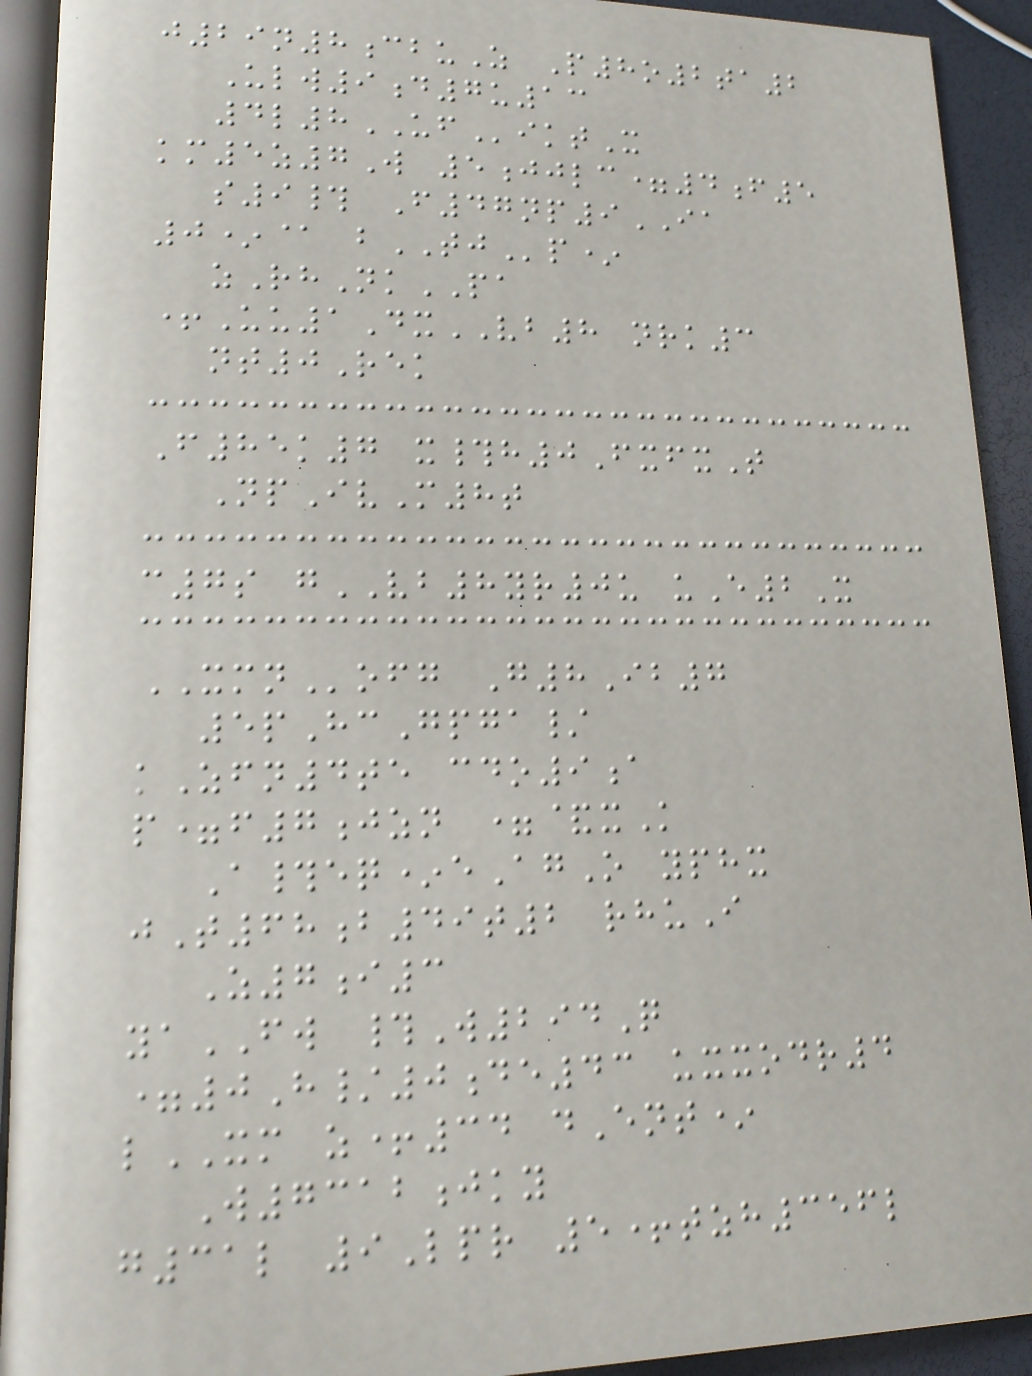j29n8cbuZ P8o2ta2
Ulw9d7u13
4l8UFiktX
km5z7W 5jjlc=4f5
s9# F47np9IA
0*@ bTJp*
zRhNkPA
+Uu1DxVB8 nrk3
nt0Rek
F85k7 x#h0FxfxT
NpIvM8t
c7s gVB8yr0u uE2X
XMNofg G8Ib7
5pHcGpga/
kZfn4te cdo9a
p=f7jzn =&xK
A#eq*eAgO yphx
jT68b49t2 rhuI
Z7i3
yaFW #W294Q
=0H/0de43 uxxodr4
lXM z+34 dEnt*
W7312jky
g31l 9Lpr 5+tzh356l
